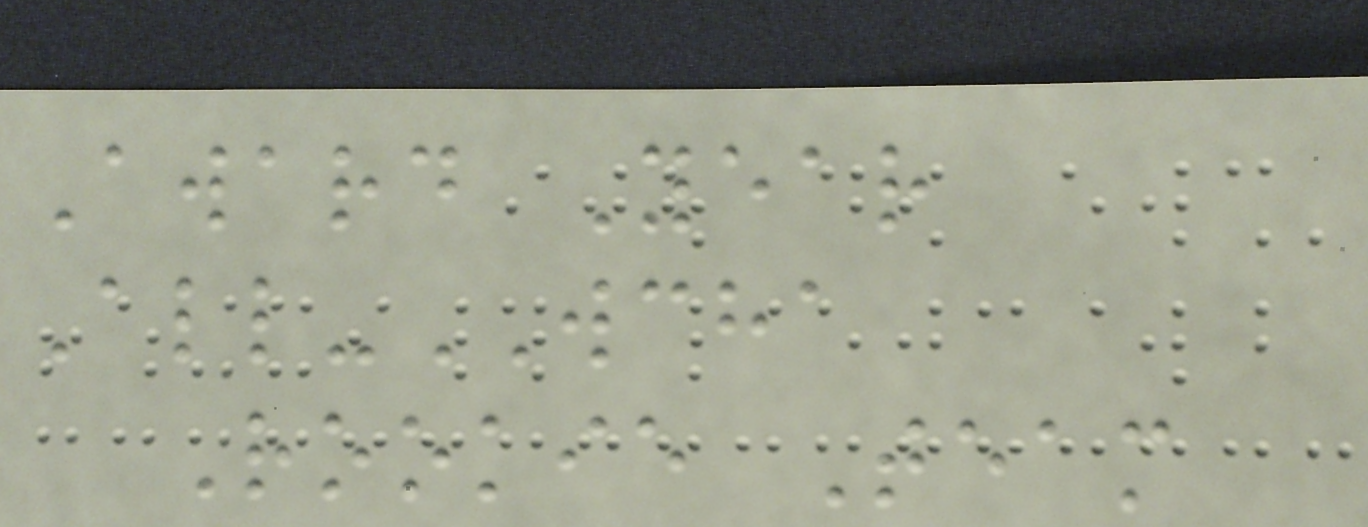Award Year
All-WCHA
Rookie Team
